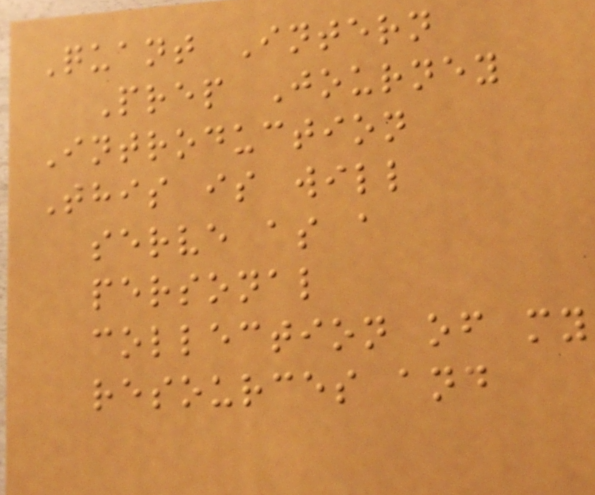Quant Intern
Prep Journey
Introduction
This is will
serve as a
personal
collection of my
resources and
